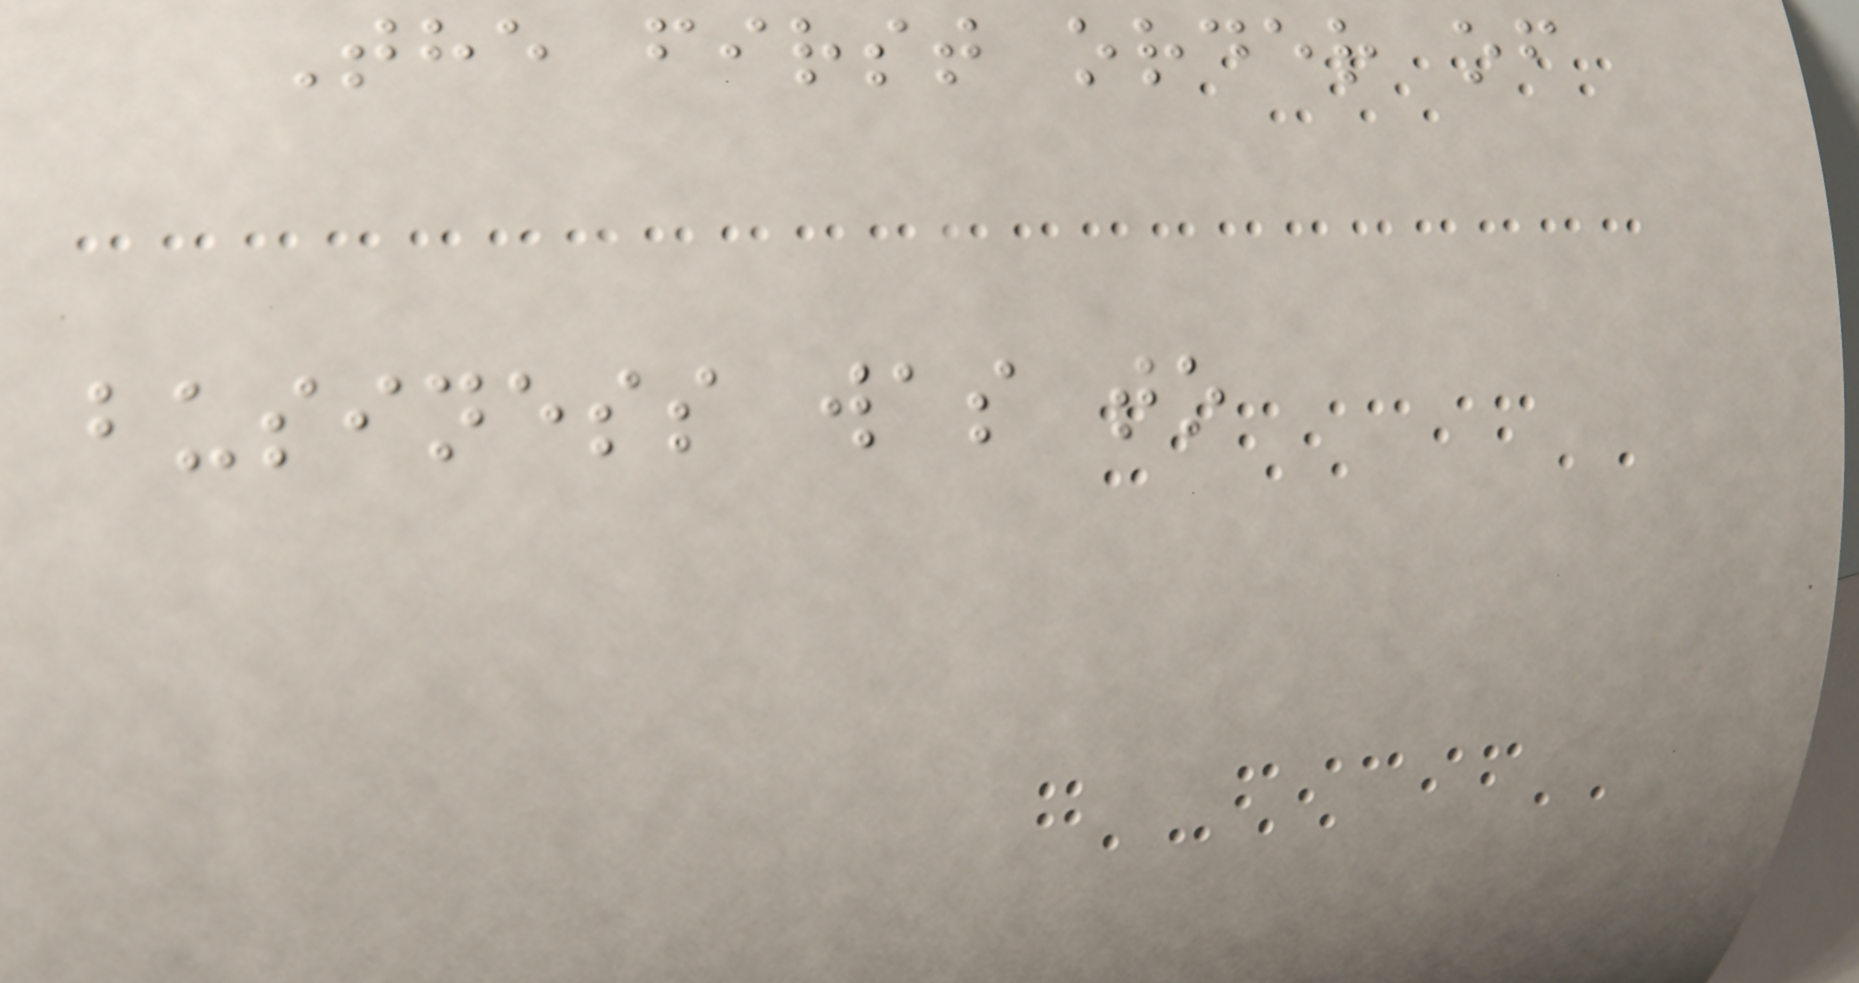The first order of
business was to
